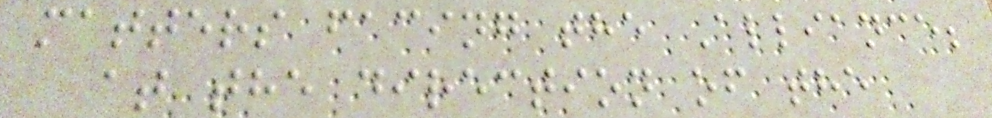matters facing the Alliance;
at the direction of the
